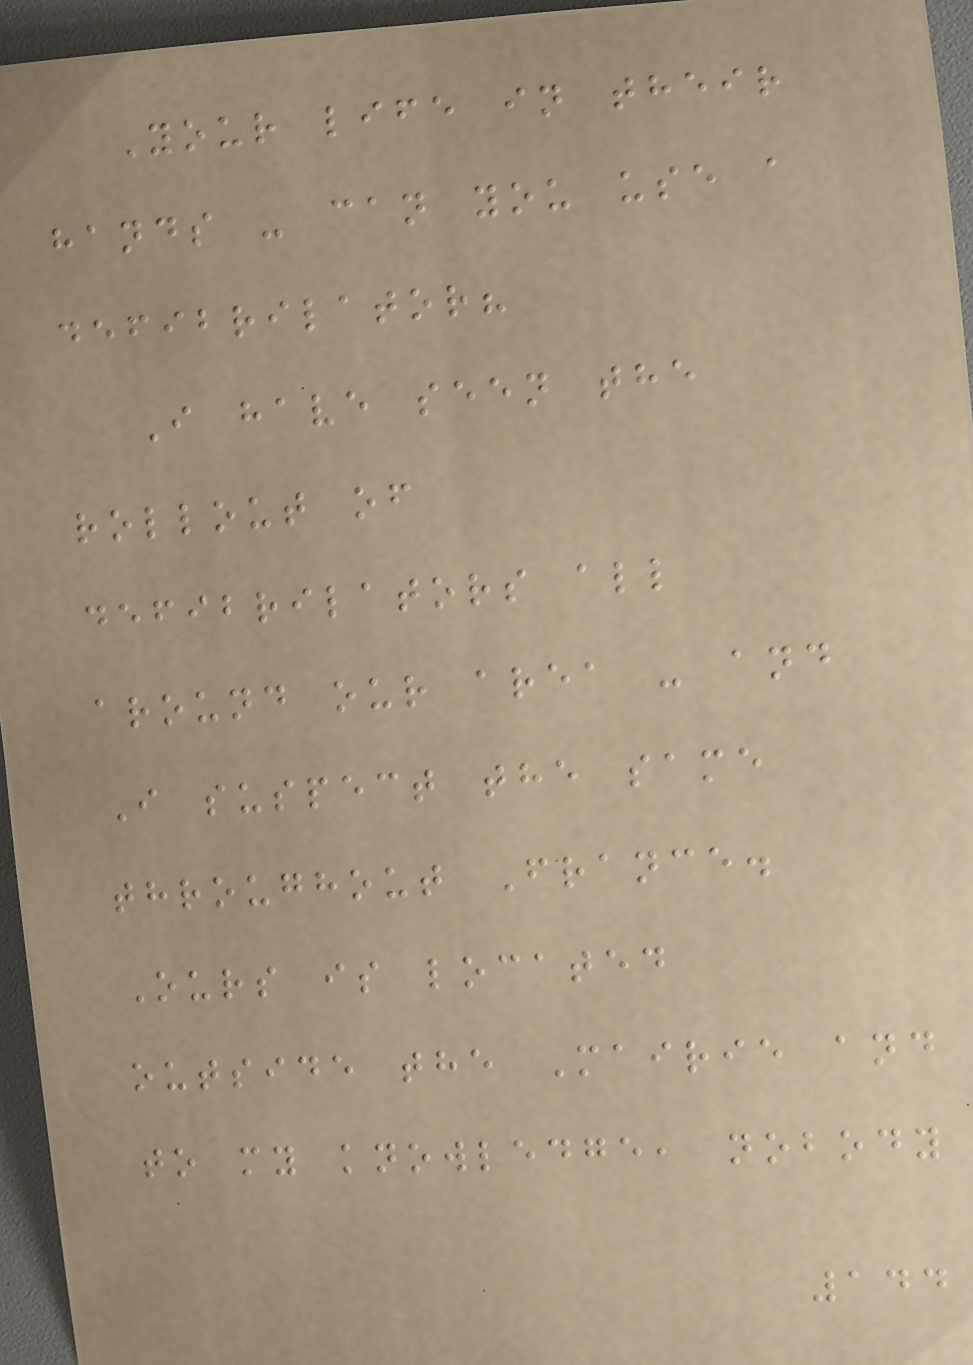Your life in their
hands - can you use a
defibrilator?
I have seen the
rollout of
defibrilators all
around our area - and
I suspect the same
throughout France.
Ours is located
outside the Mairie and
to my knowledge, nobody
144
